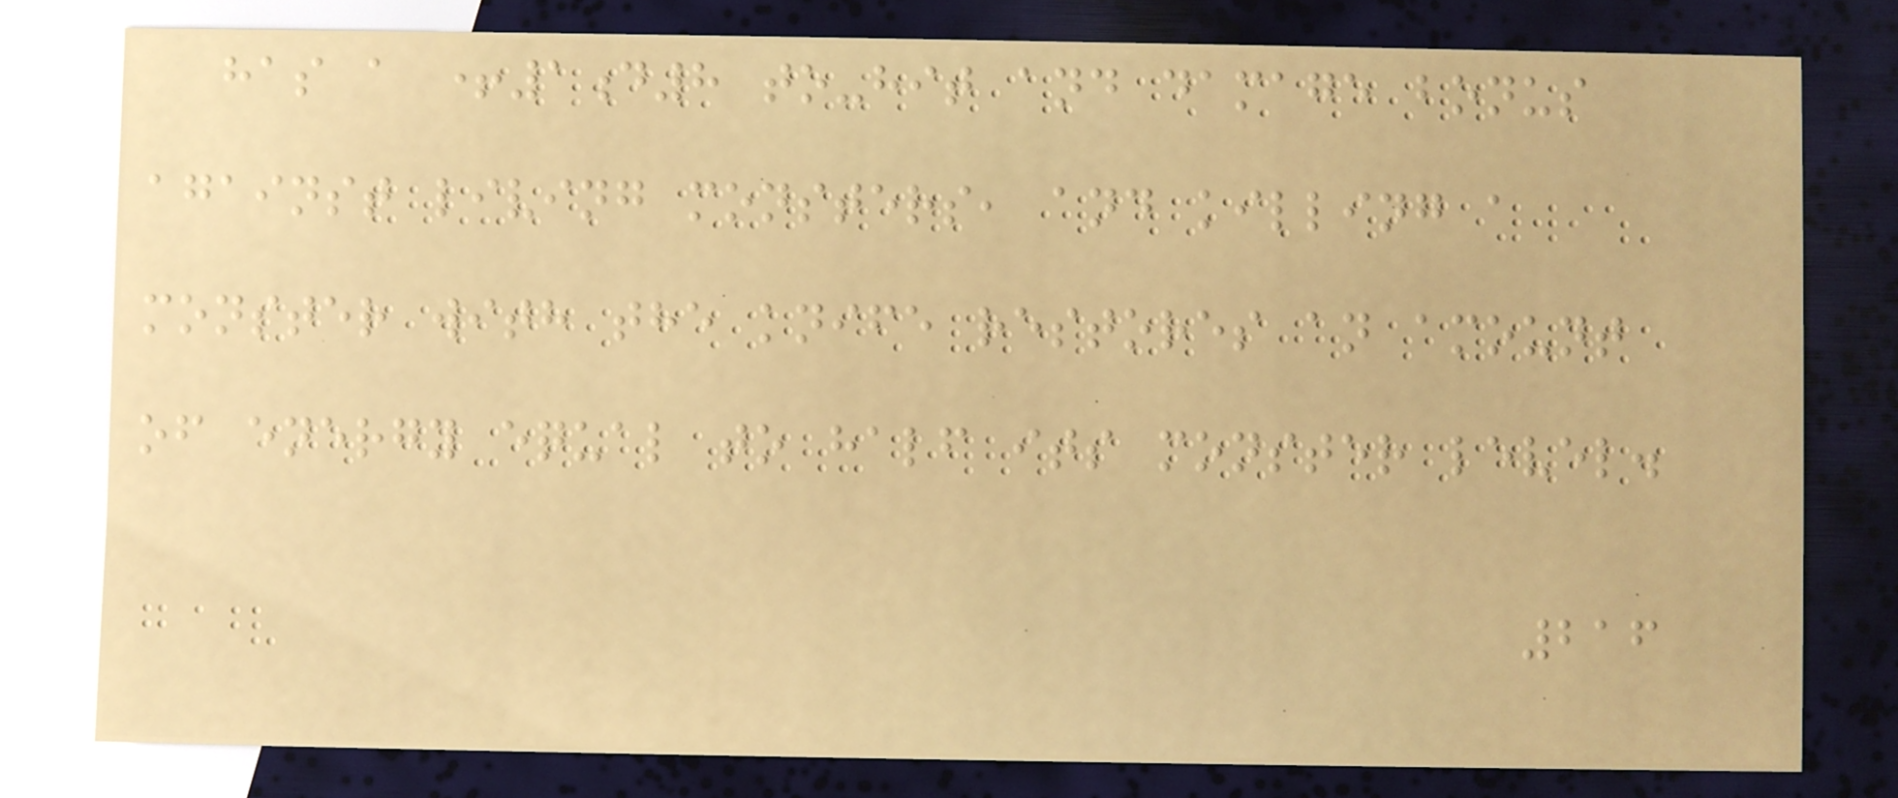has a +1d8 to-hit and damage bonus
against living monsters, and killing a
monster with the knife restores an amount
of energy equal to half its monster level.
216
